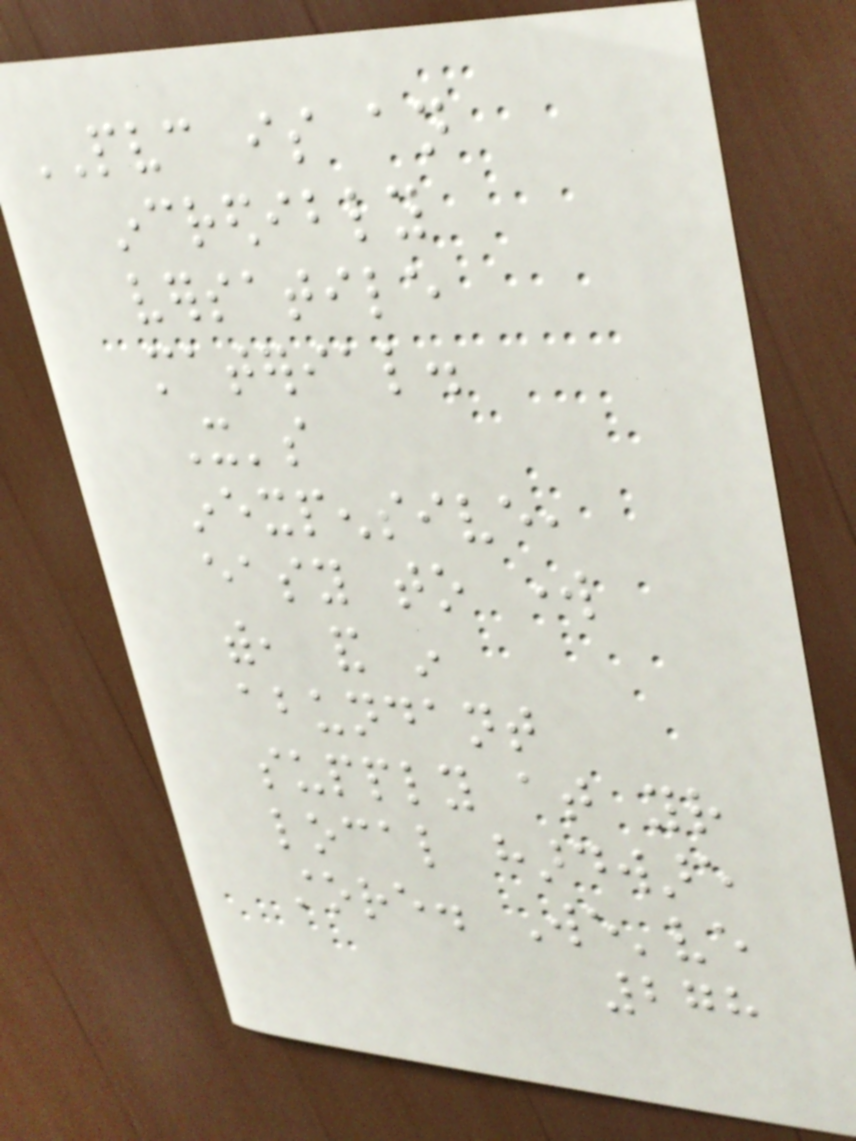PVC is an
incredibly
versatile
material.
It's
inexpensive,
easy to work
with, and in
abundant
supply at your
local hardware
store. We've
278
